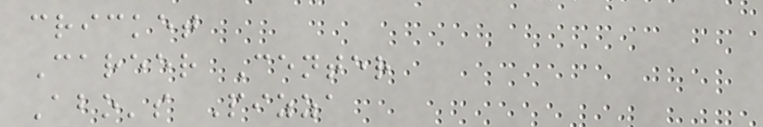cricket
Career Center
Abo's Pizza
